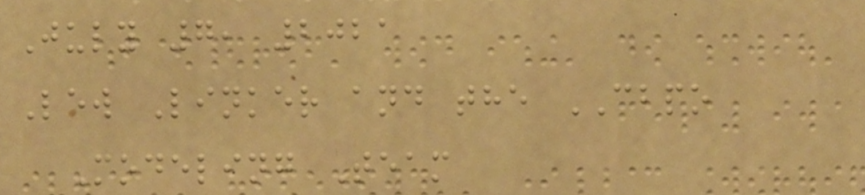July 7, 2021
Lew Linker and the CBPO
Modeling Team
